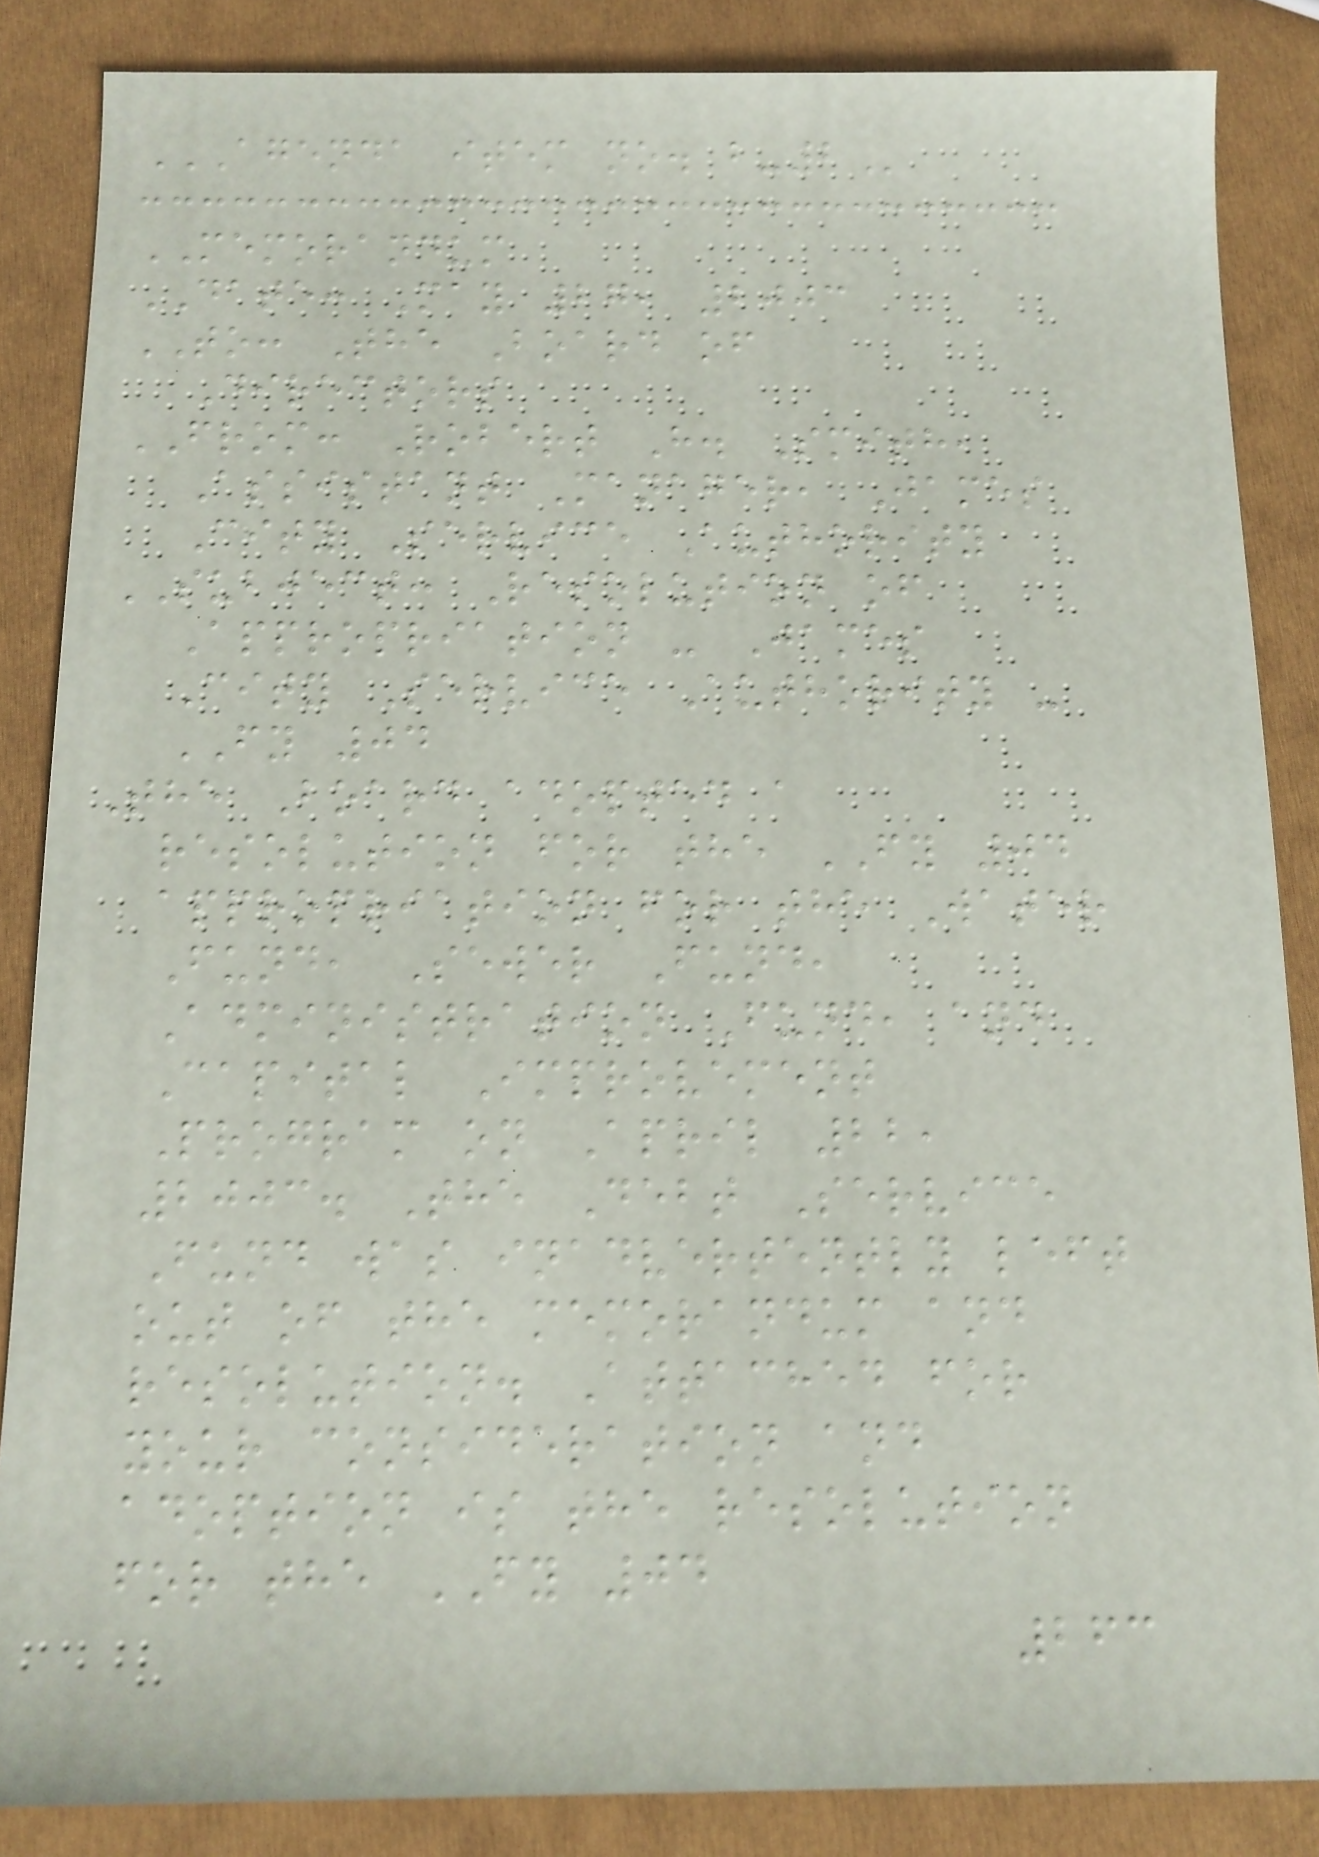AGENDA ITEM NO. B-2
MEMORANDUM
DATE: May 27, 2003
TO: The Board of
Directors
FROM: Robert H. Smith,
Assistant Manager, James
City Service Authority
SUBJECT: Resolution of
Appropriation - James
City Service Authority -
FY 04
The Board adopted a
resolution for the FY 04
appropriation for the Water
Fund, Sewer Fund,
Administration Fund, and
Capital Improvement
Program on April 22,
2003. The Debt Service
Fund was inadvertently left
out of the memorandum and
resolution. Attached for
your consideration and
adoption is the resolution
for the FY 04
263
